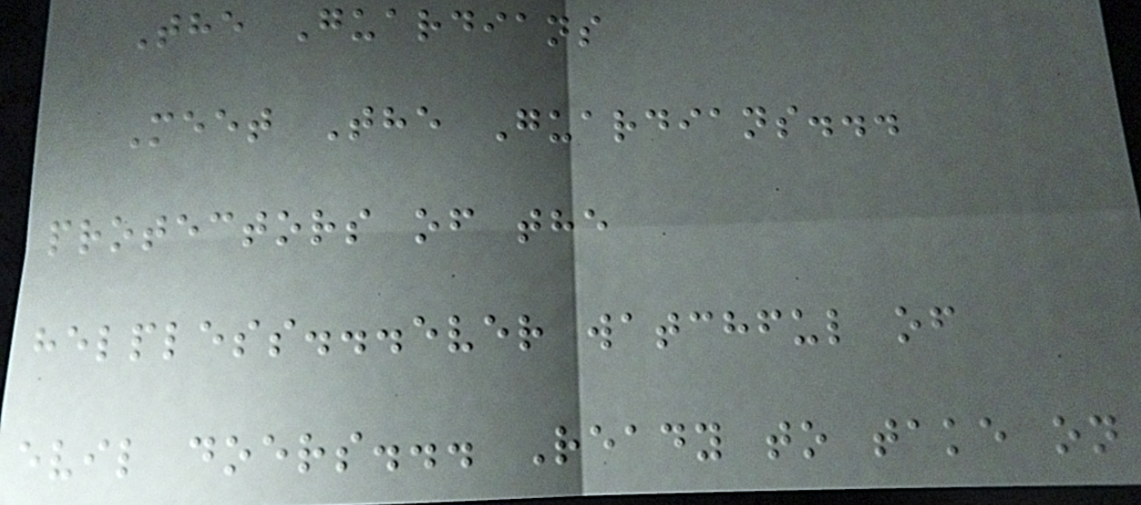The Guardians
Meet The Guardians...
protectors of the
helpless...ever watchful of
evil doers... Ready to take on
